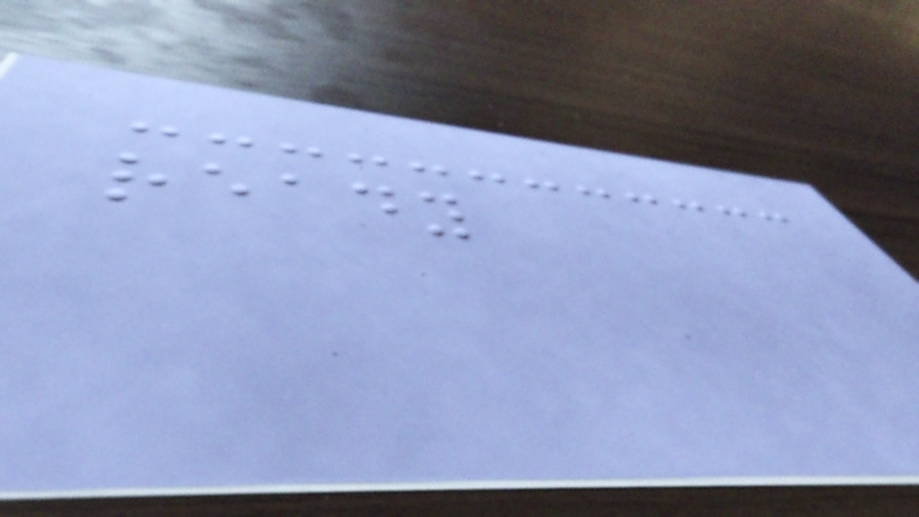ready
